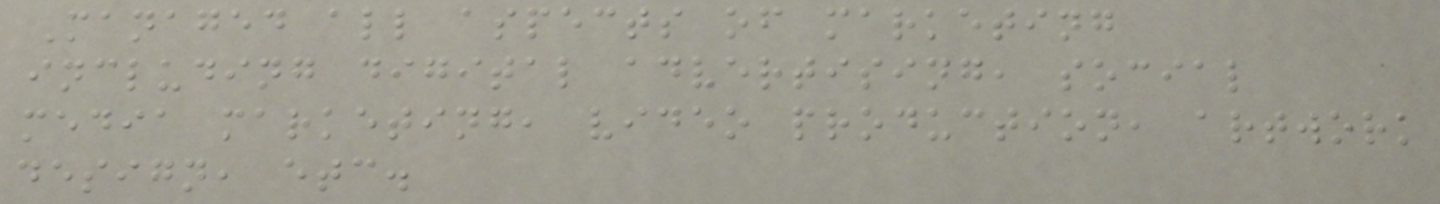Managed all aspects of marketing
including digital advertising, social
media marketing, video production, artwork
design, etc.
